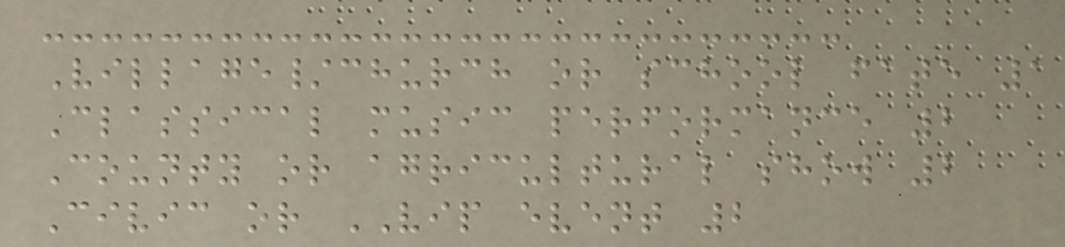Village/church or school fate 1
Classical music performance 2
County or agricultural show 2
Civic or VIP event 2
